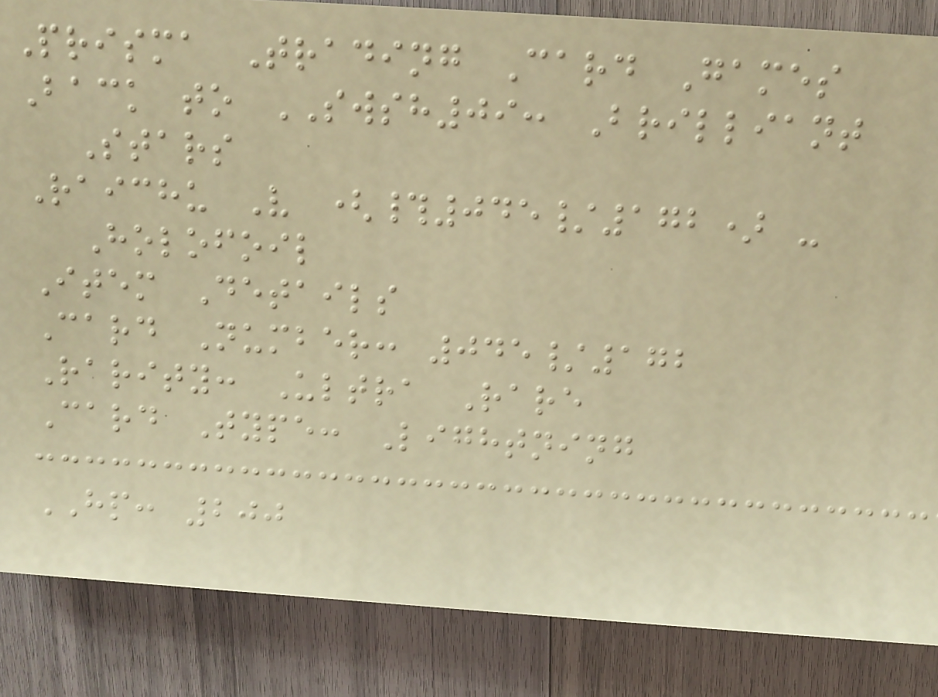Prisma Trading Card Games
Back to SWSH09: Brilliant
Stars
Raichu V (#045/172) -
Holofoil
Item Details
Card Number: 045/172
Rarity: Ultra Rare
Card Type: Lightning
HP: 200
